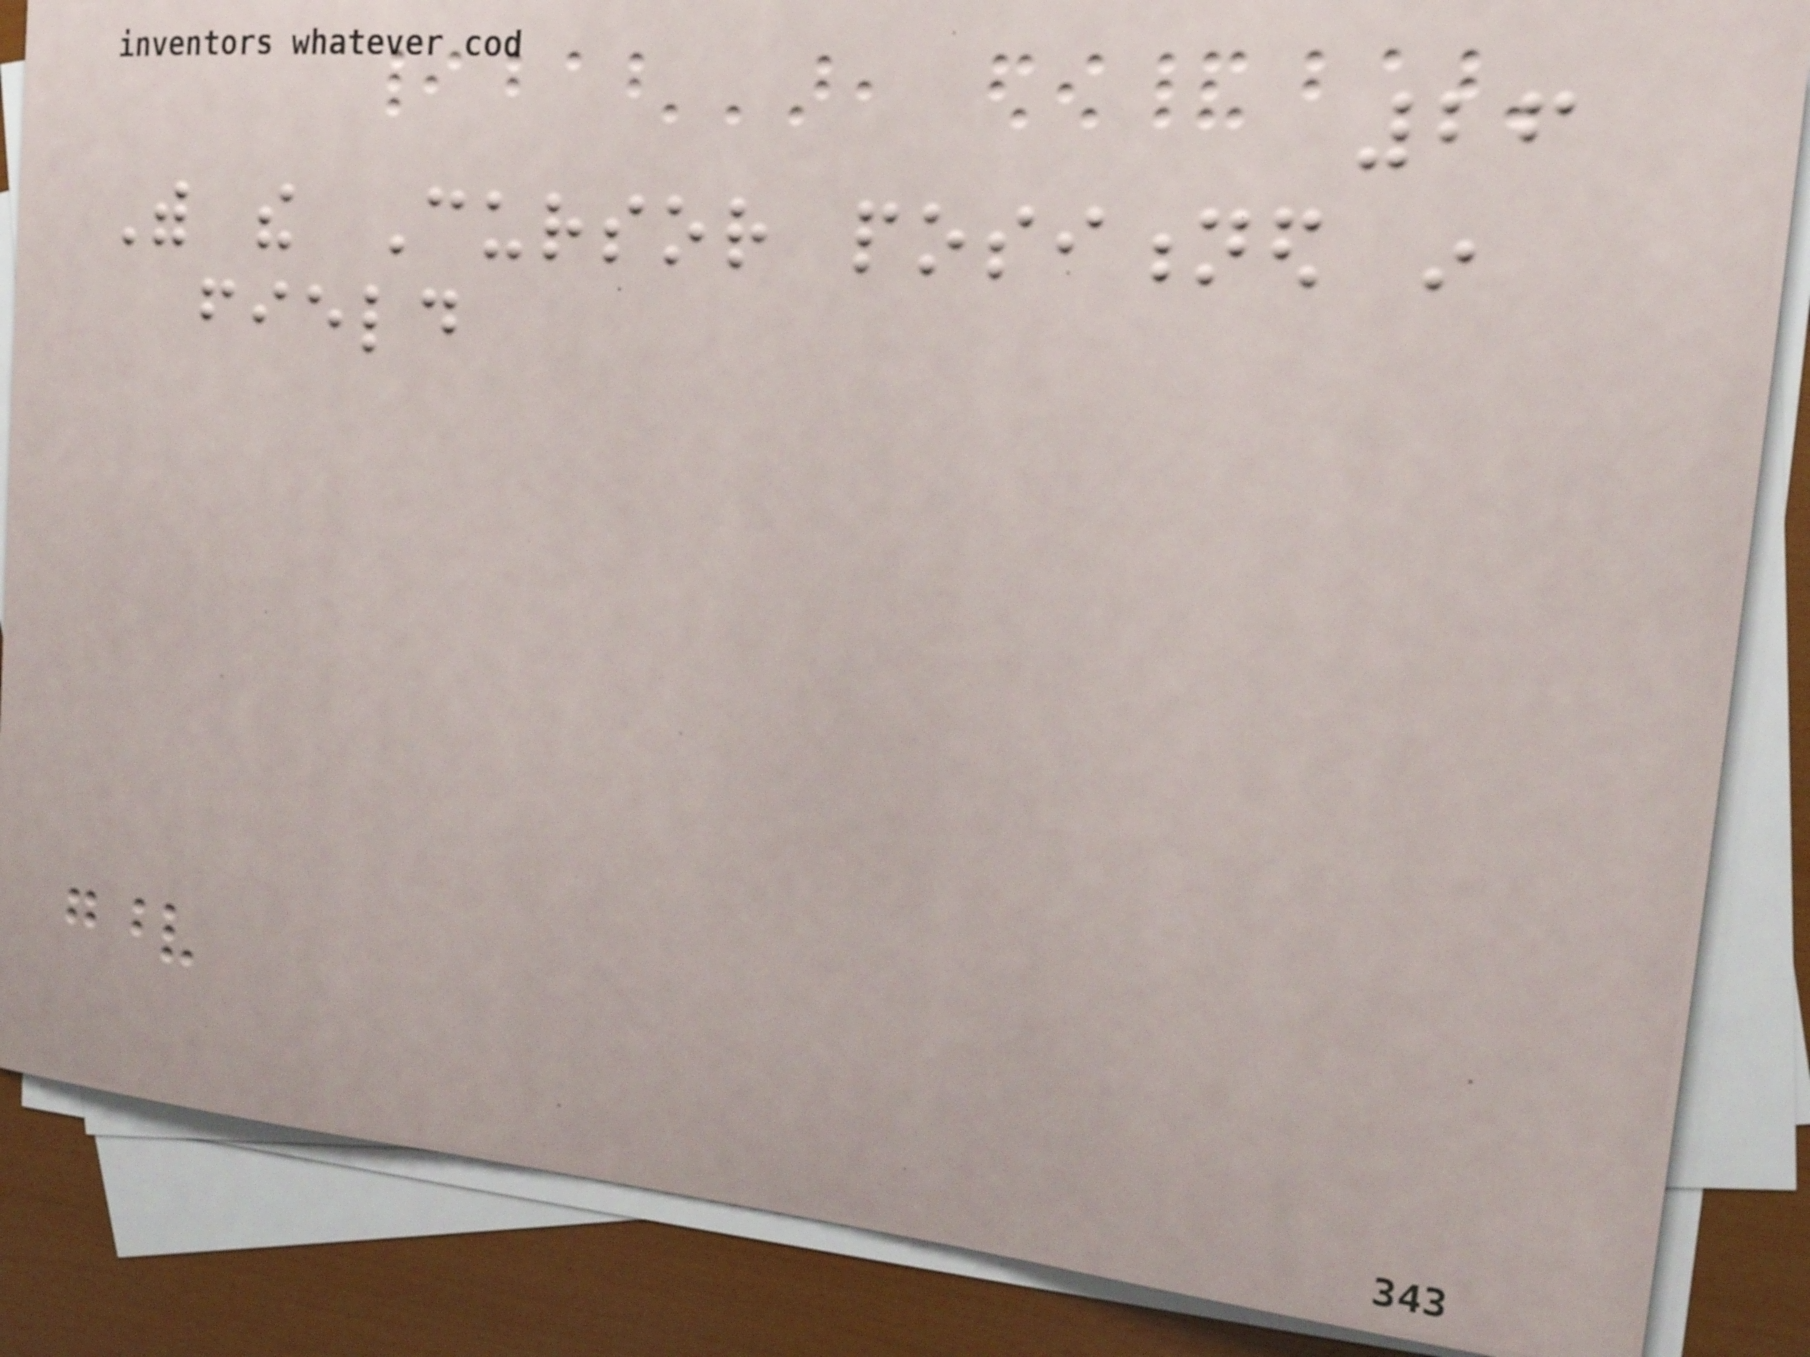26
With the Cursor positioned in
field
